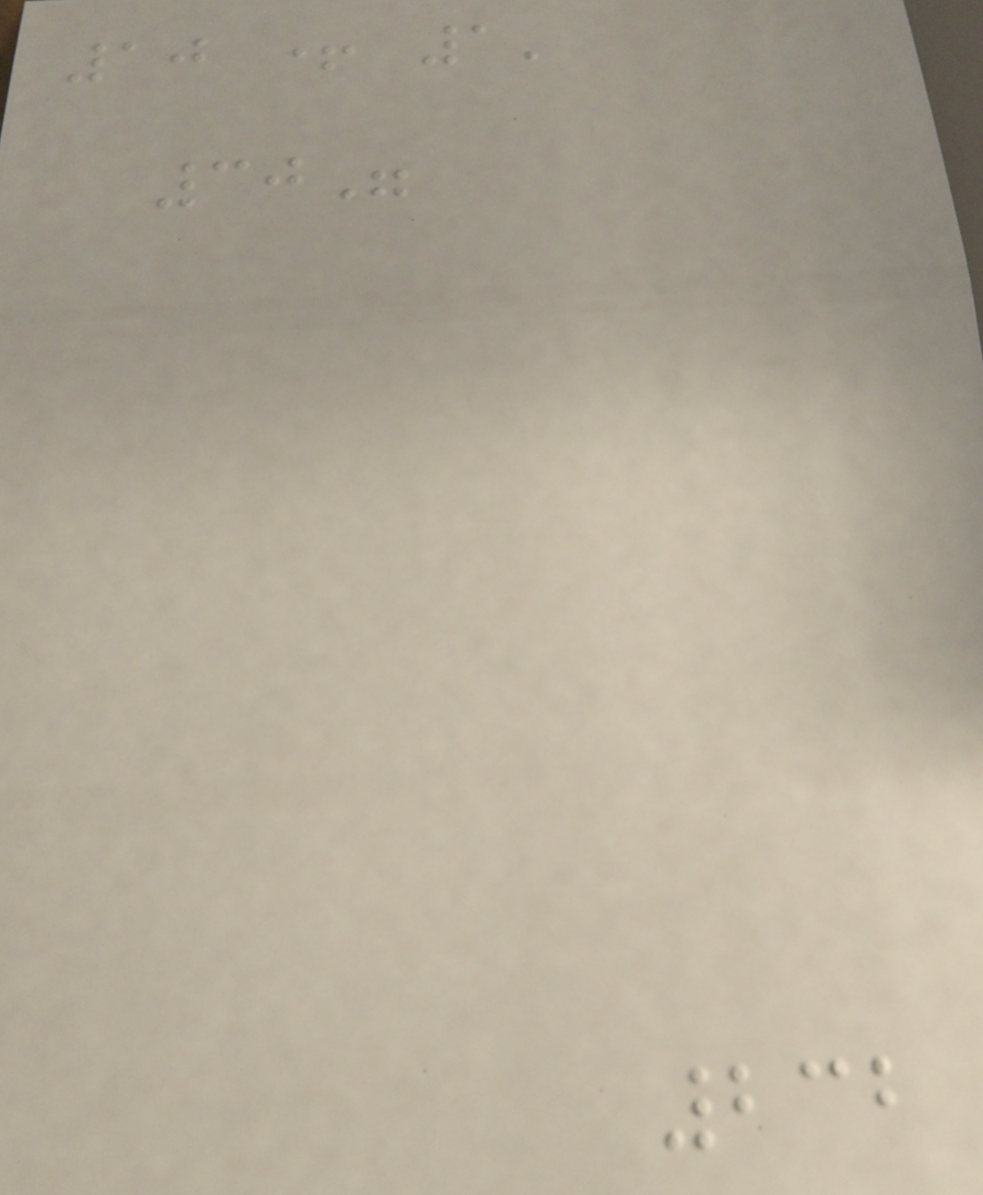10 + 1'
30"
232
